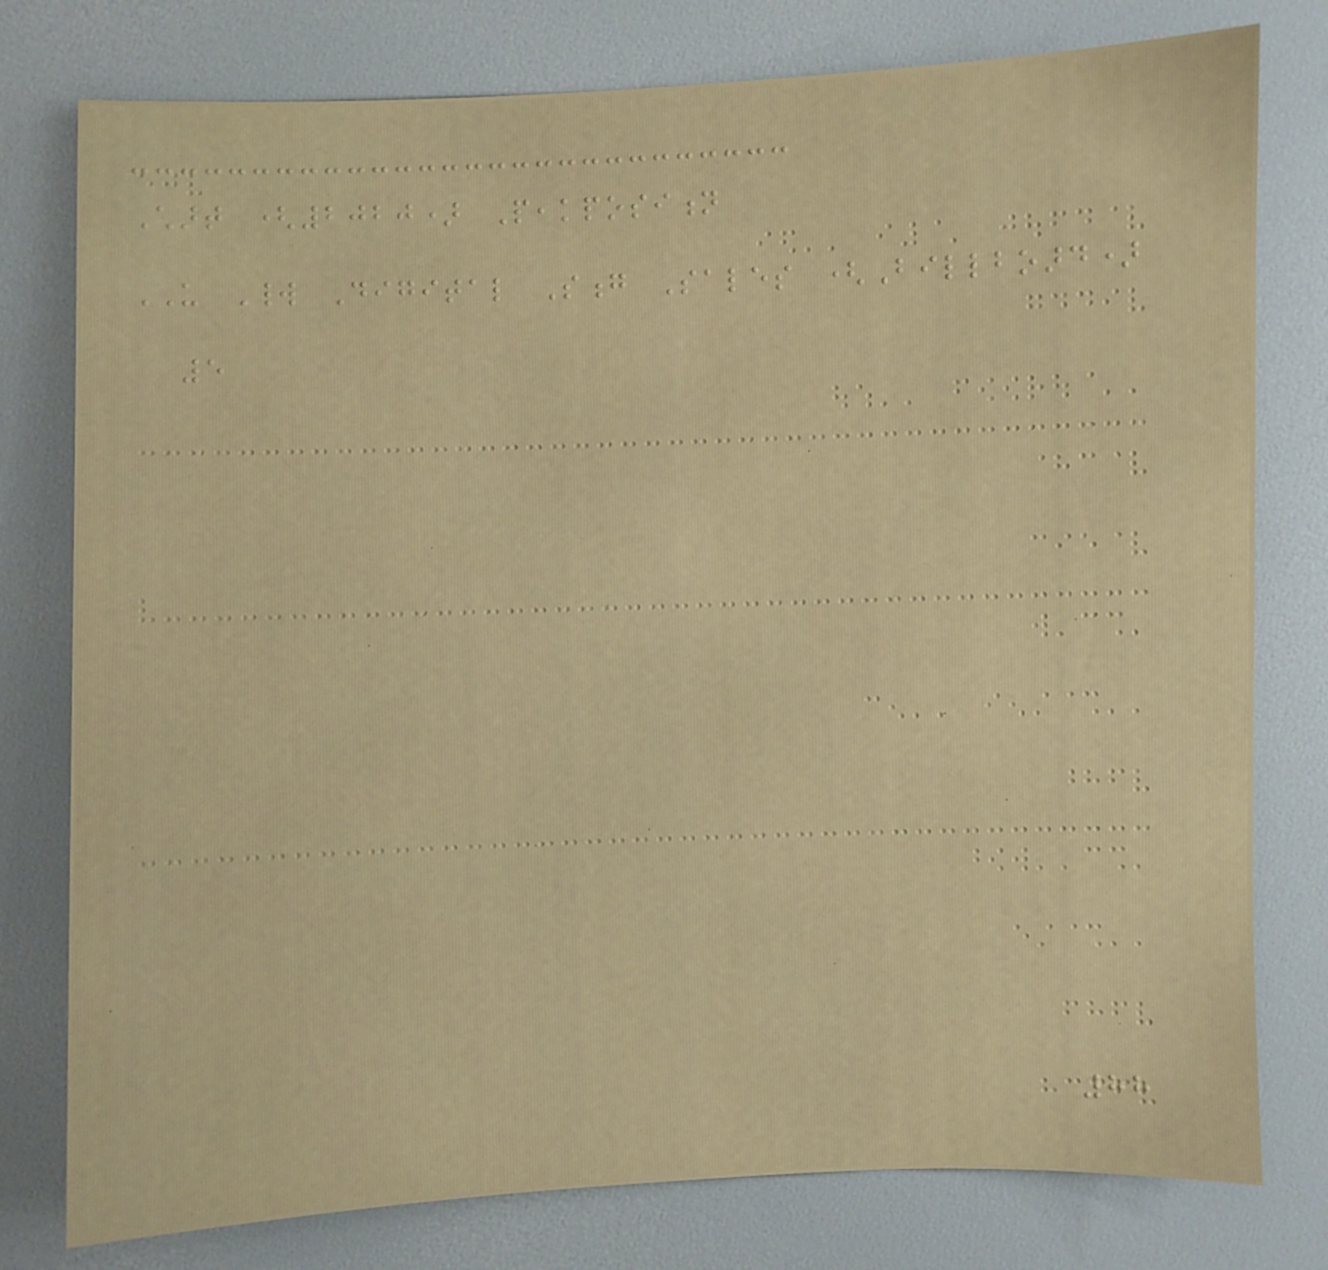Chart (2020) Peakposition
US World Digital Song Sales (Billboard)
5
88
